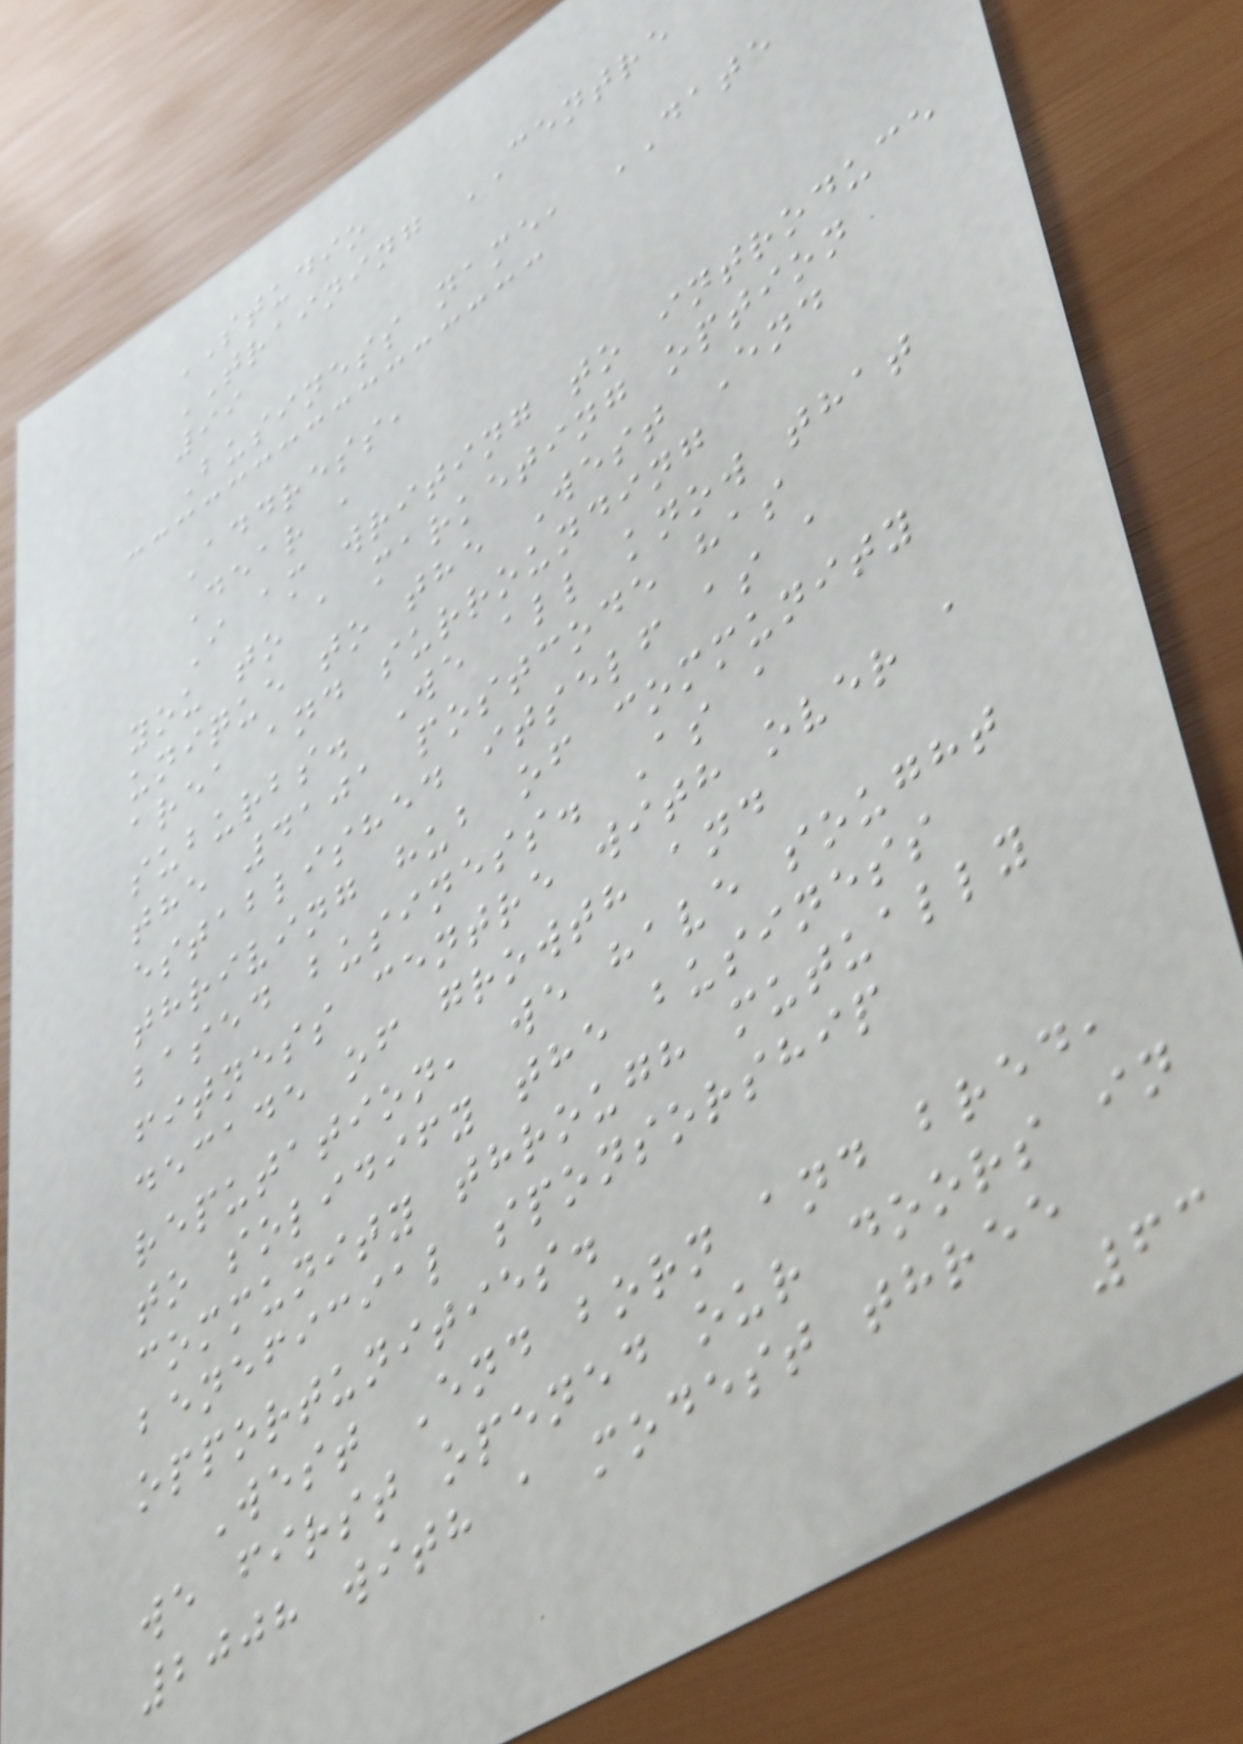STUDIO
TRAINING CENTRE
99
Business name, DATE
Address,
Dear ,
I am writing to introduce
you to a marketing option
unique to the West End
area and surrounding
suburbs. We all know that
the 4101 postcode has
established itself as a
thriving hub of community
based business. As a
fitness centre with over a
decade of growth and
reputation, we have sought
to solidify the business
community through mutually
beneficial sponsorship
opportunities.
West End born and bred,
we first opened our doors in
2008 with a modest three
63
